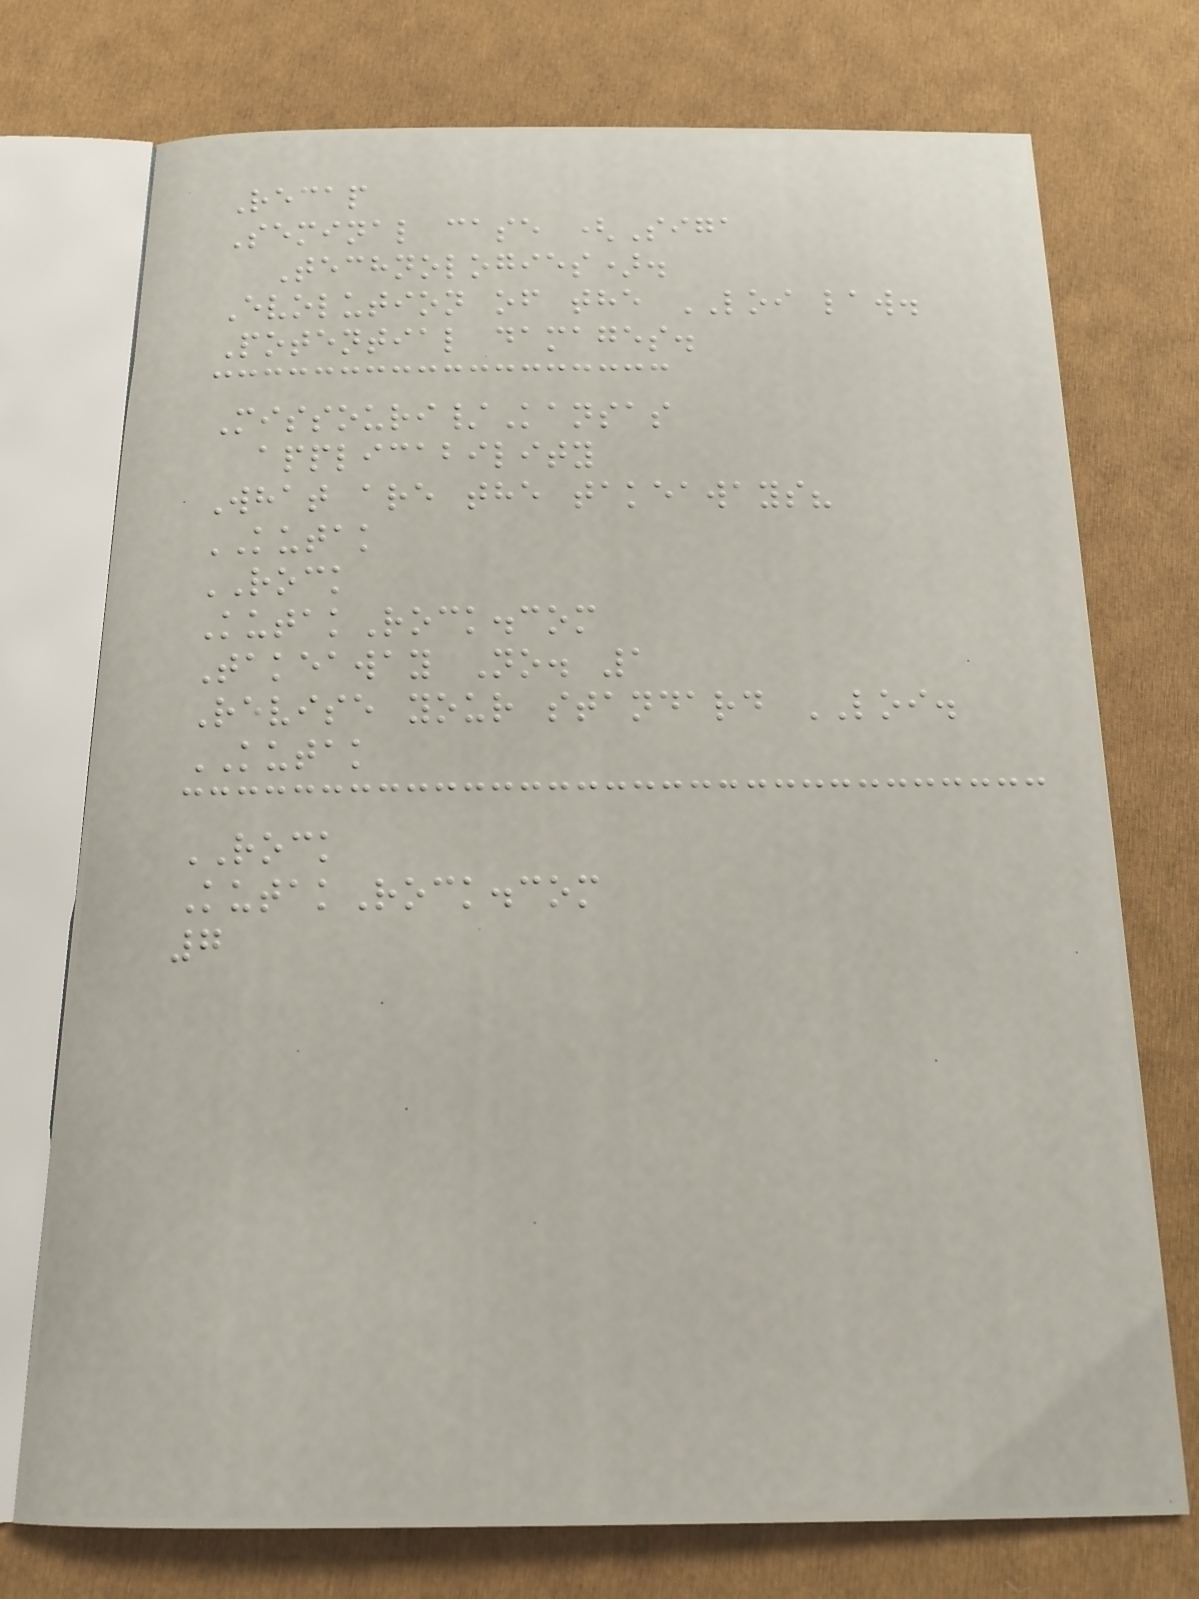Recap
Seminal case (Siga
Technologies).
Evolution of the LOI law.
Potential damages.
Missouri/Kansas
applicability
What are the takeaways?
KUTAK
ROCK
KutakRock.com
Takeaway No. 1
Revise your standard LOI.
KUTAK
ROCK
KutakRock.com
7
